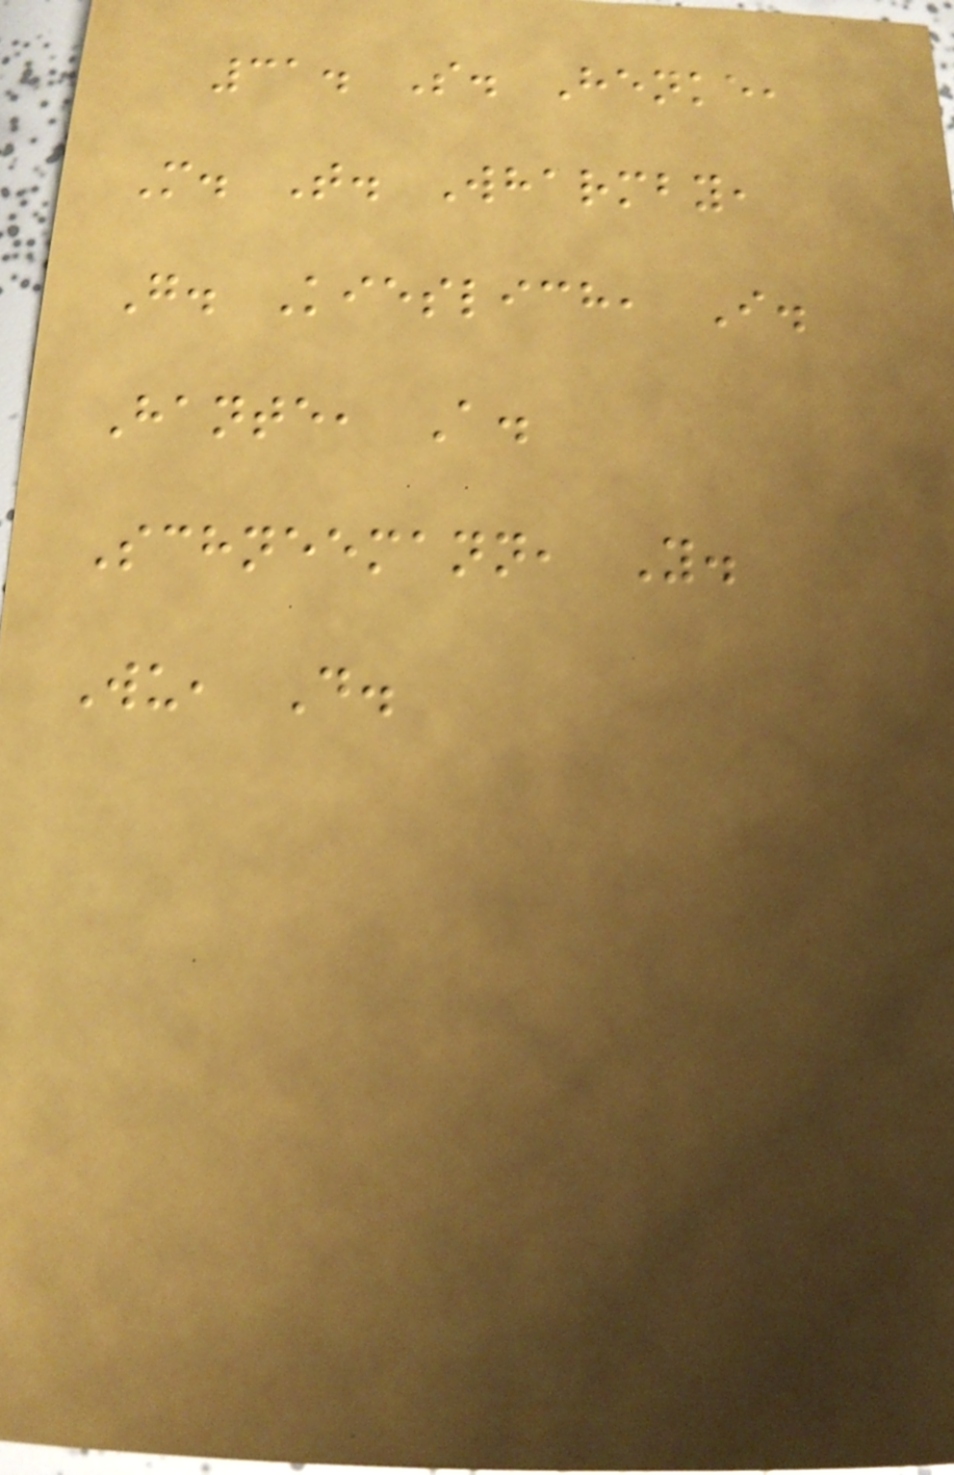31. S. Henke,
M. T. Wharmby,
G. Kieslich, I.
Hante, A.
Schneemann, Y.
Wu, D.
